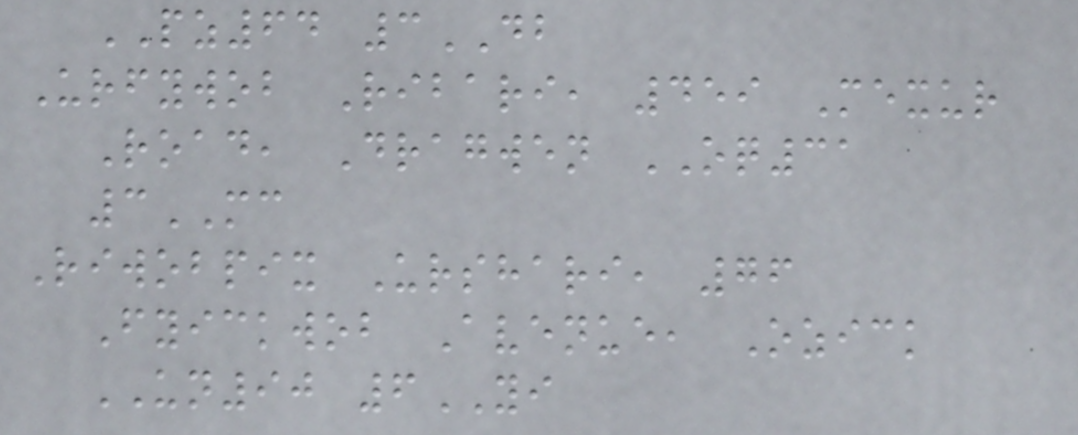PZ64 3DB
Urfywob Ribari, 459 Mexur
Road, Dragwen OQ31
3MC
Riwobpix Urshari, 76
Fyickwob Avenue, Ozick
UN90 6YI
